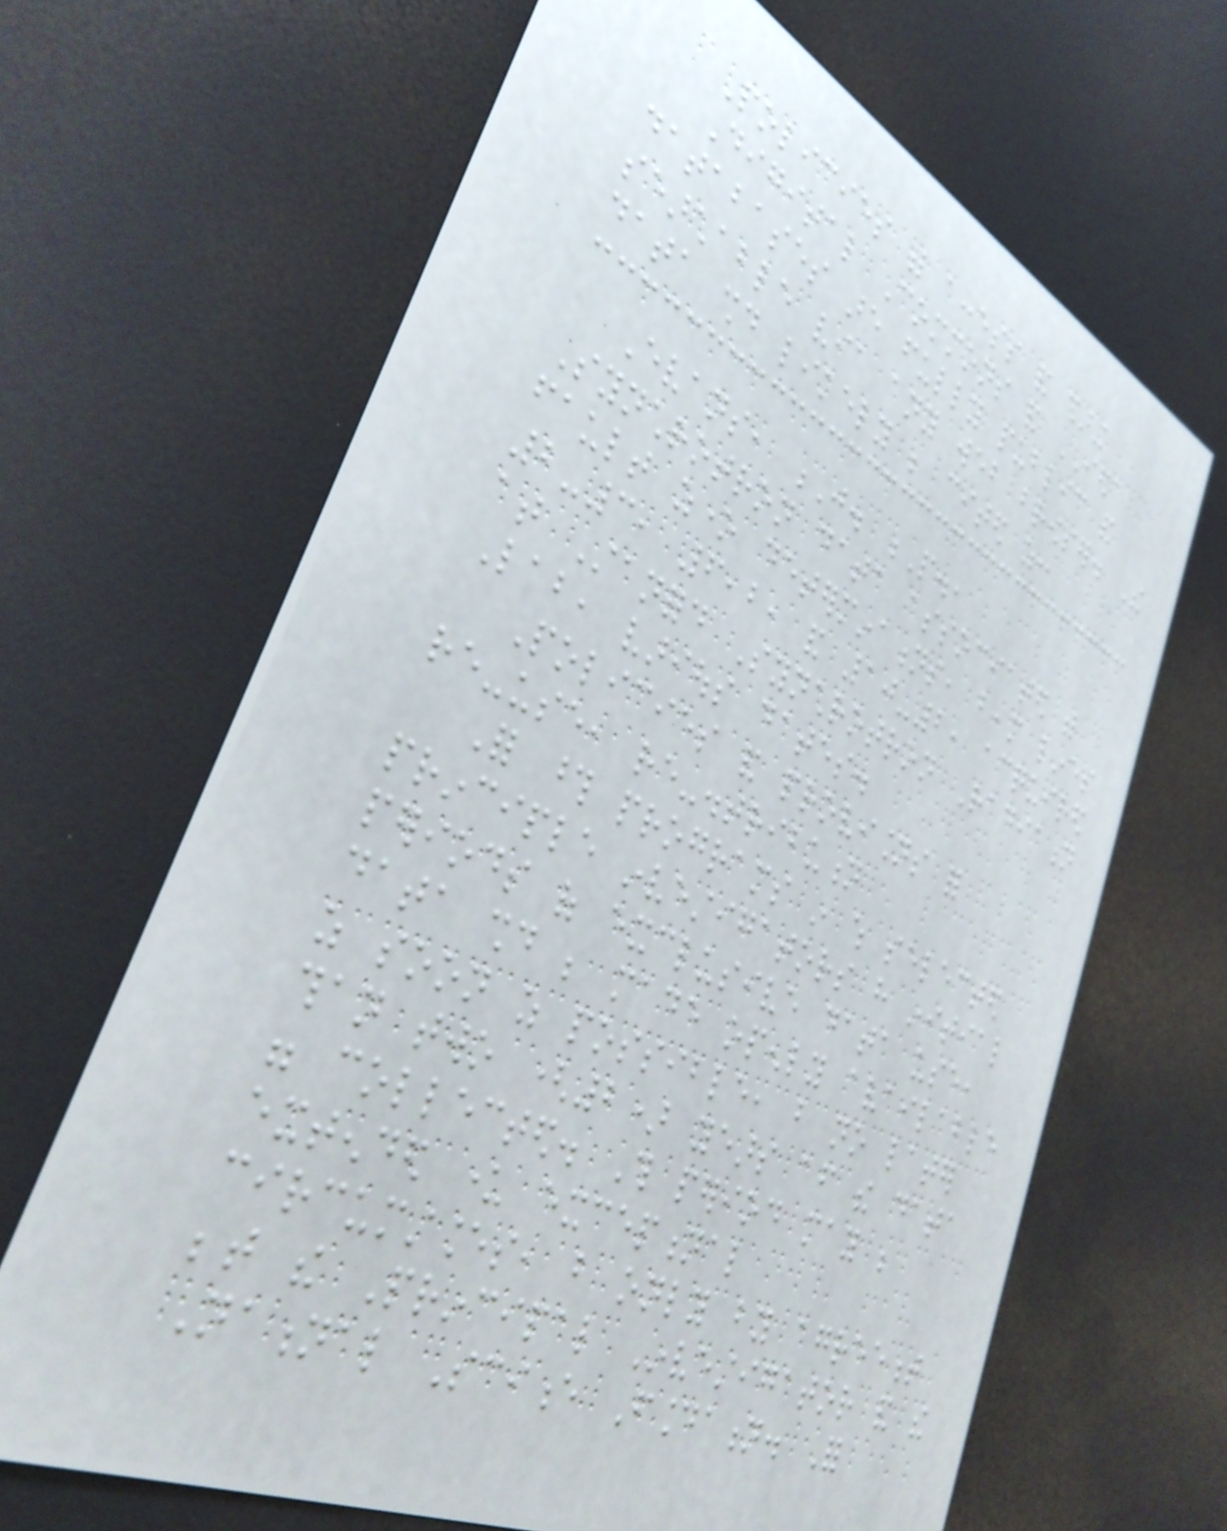Policies for access and sharing
Digital Commons and IEDA
databases are fully public and
searchable via any web browser. The
data should likely be cited as:
Evans, J. P.,
Synchrotron data associated with
fault zone determinations, beam lines
2-3, 6,2, and 10-2, acquired
at Stanford Synchrotron Radiation
Lab, various dates.
Policies and provisions for
re-use, re-distribution
For those programs in which selected
principle investigators have initial
periods of exclusive data use,
data should be made openly available
as soon as possible, but no later
than two (2) years after the data
were collected. This period may be
extended under exceptional
circumstances, but only by agreement
between the Principal Investigator and the
National Science Foundation. For
